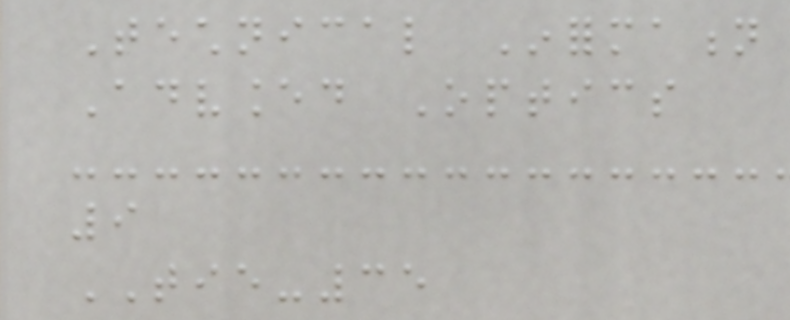Technical Information
Advanced Optics
9
TIE-35
